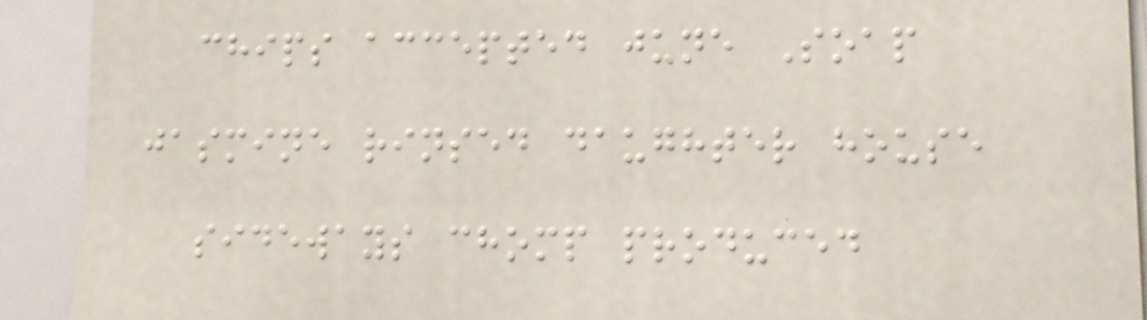chips accepted june Soap
jasmine rinsed daughter house
sideways chomp produced
